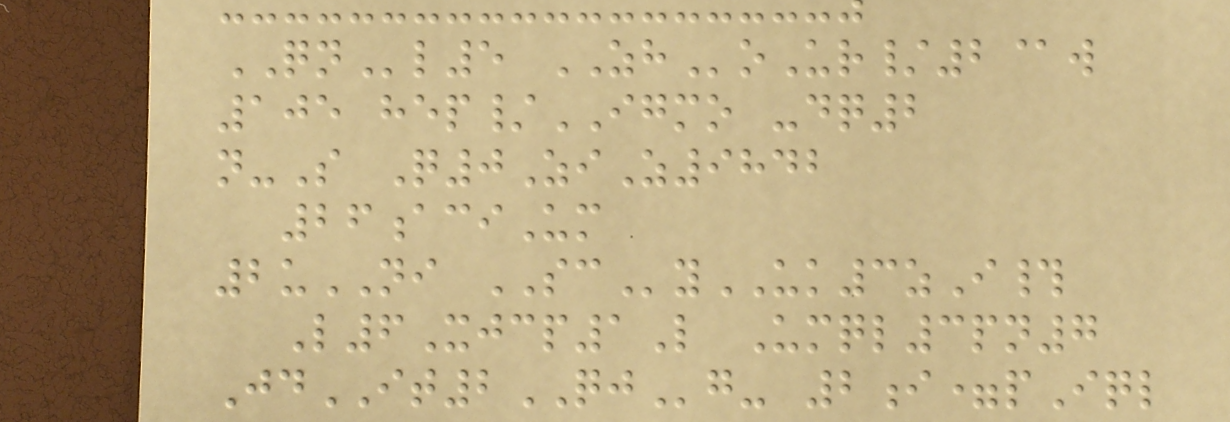QNl5 ZHoUr/2@w
105 hep/IGMO -dq2
n-S Q0ZiZ9842
26aciUm
2uNI SCyUK3zI#
L6Xjcp1L Umql3pn7
JdIT2QJg- 2i=pIql
